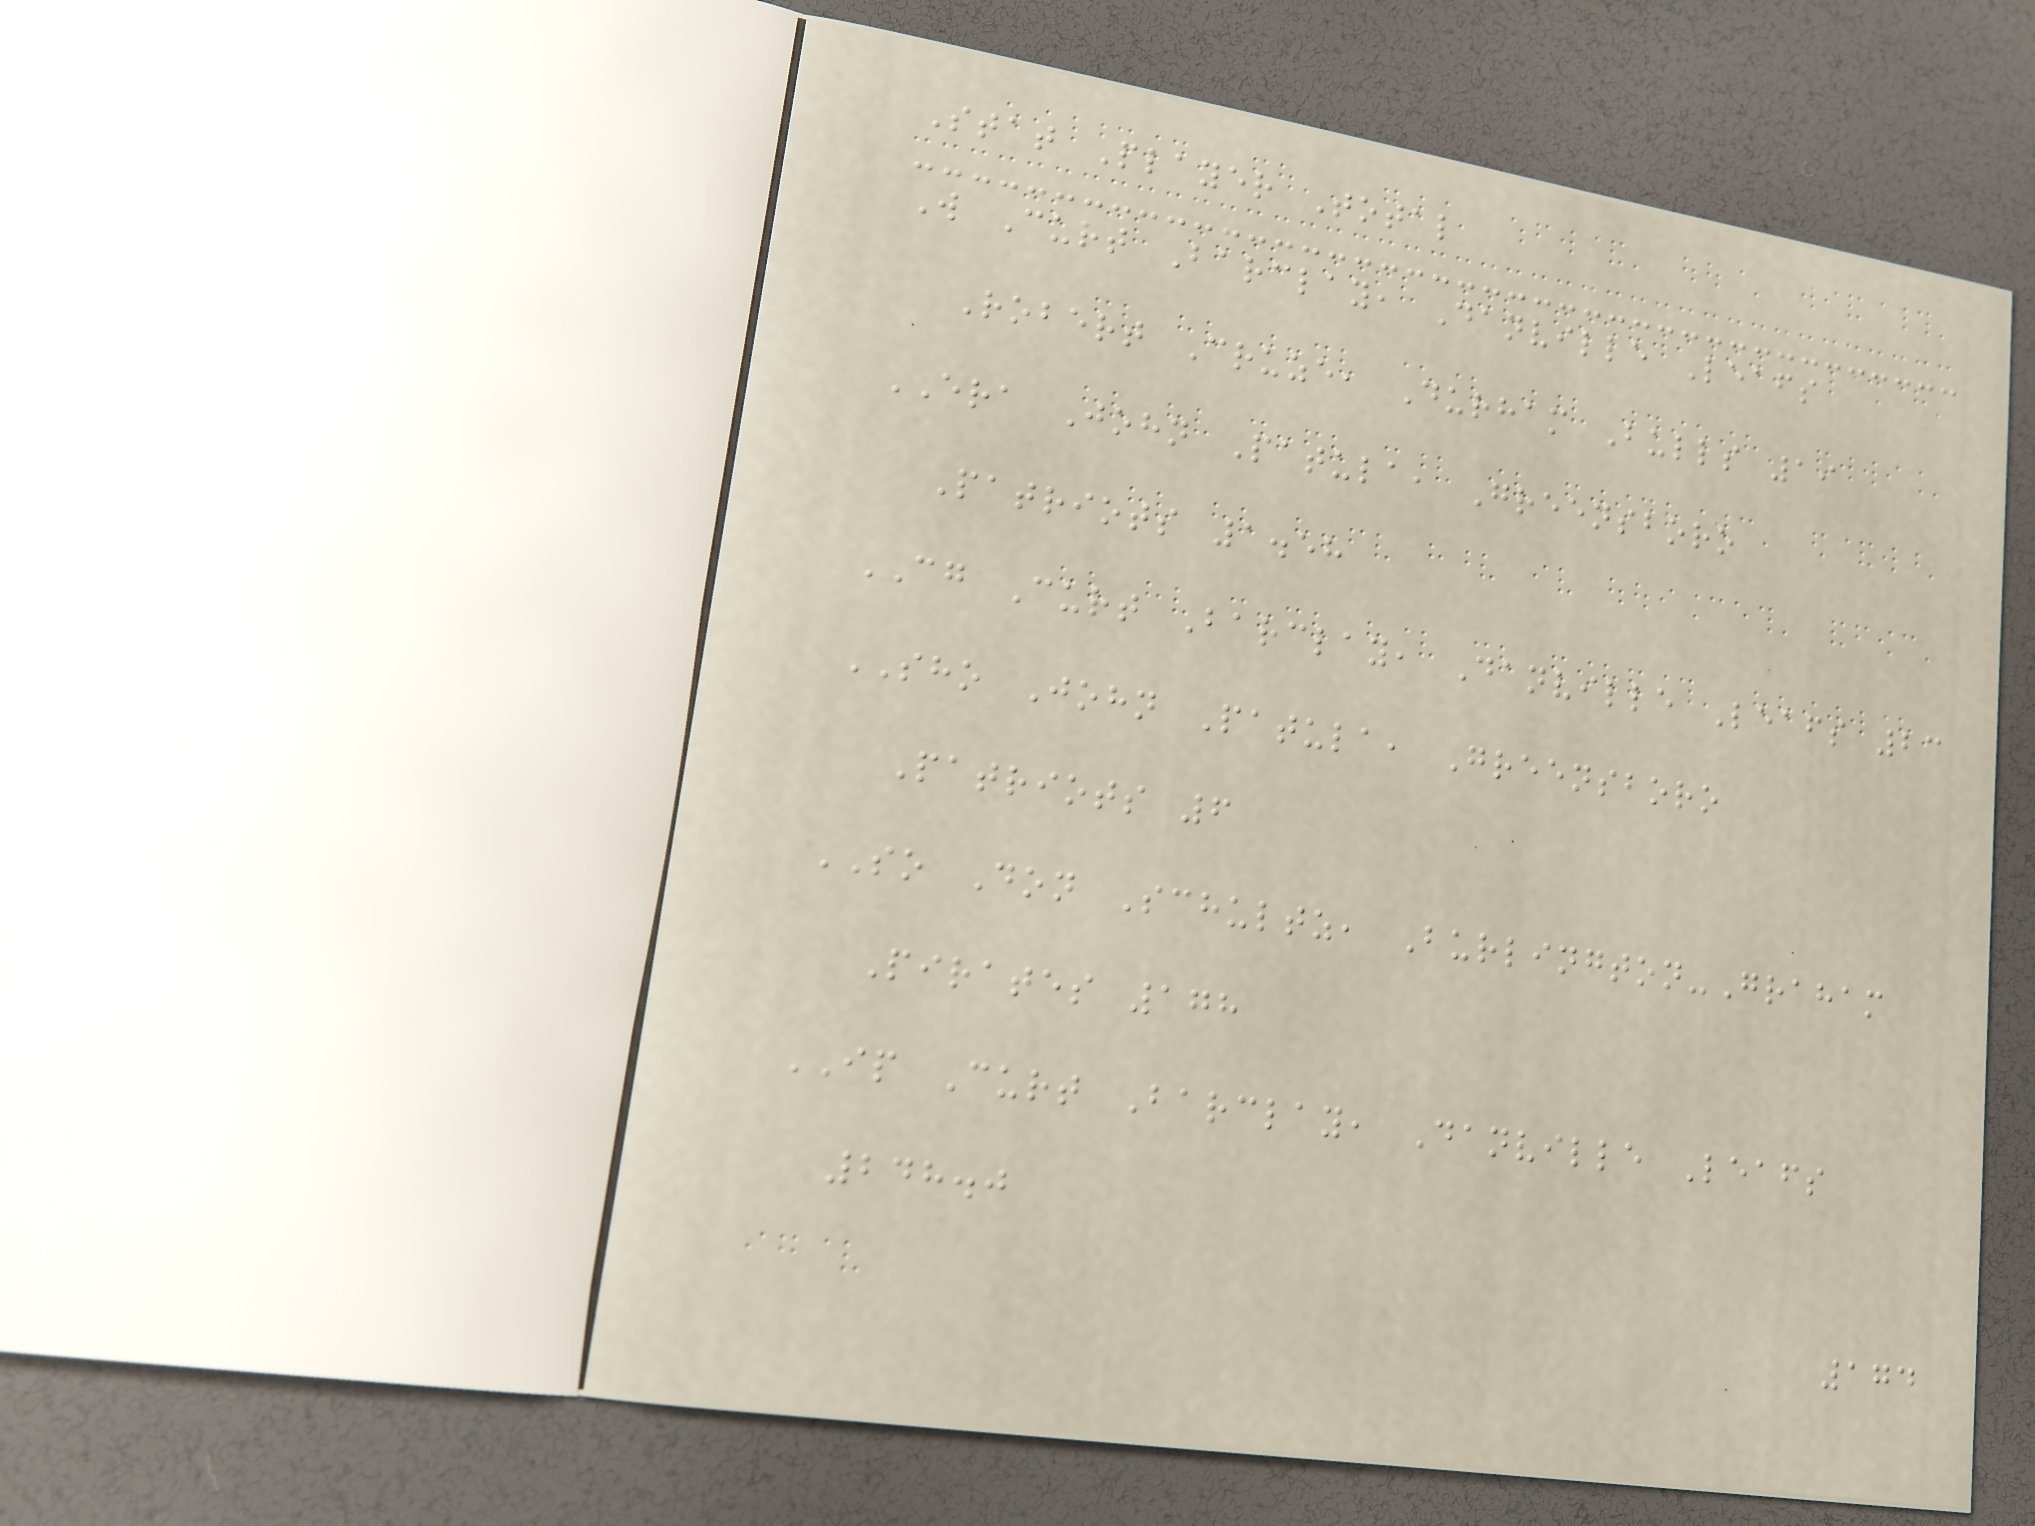Stat Player Total
W Curt Barclay, Danville Leafs
Robert Cruze, Durham Bulls 19
ERA John Patula, Greensboro
Patriots 1.58
CG Curt Barclay, Danville Leafs 23
SHO John Patula, Greensboro
Patriots 6
SO Don Schultz, Burlington-Graham
Pirates 178
IP Curt Barclay, Danville Leafs
248.0
174
